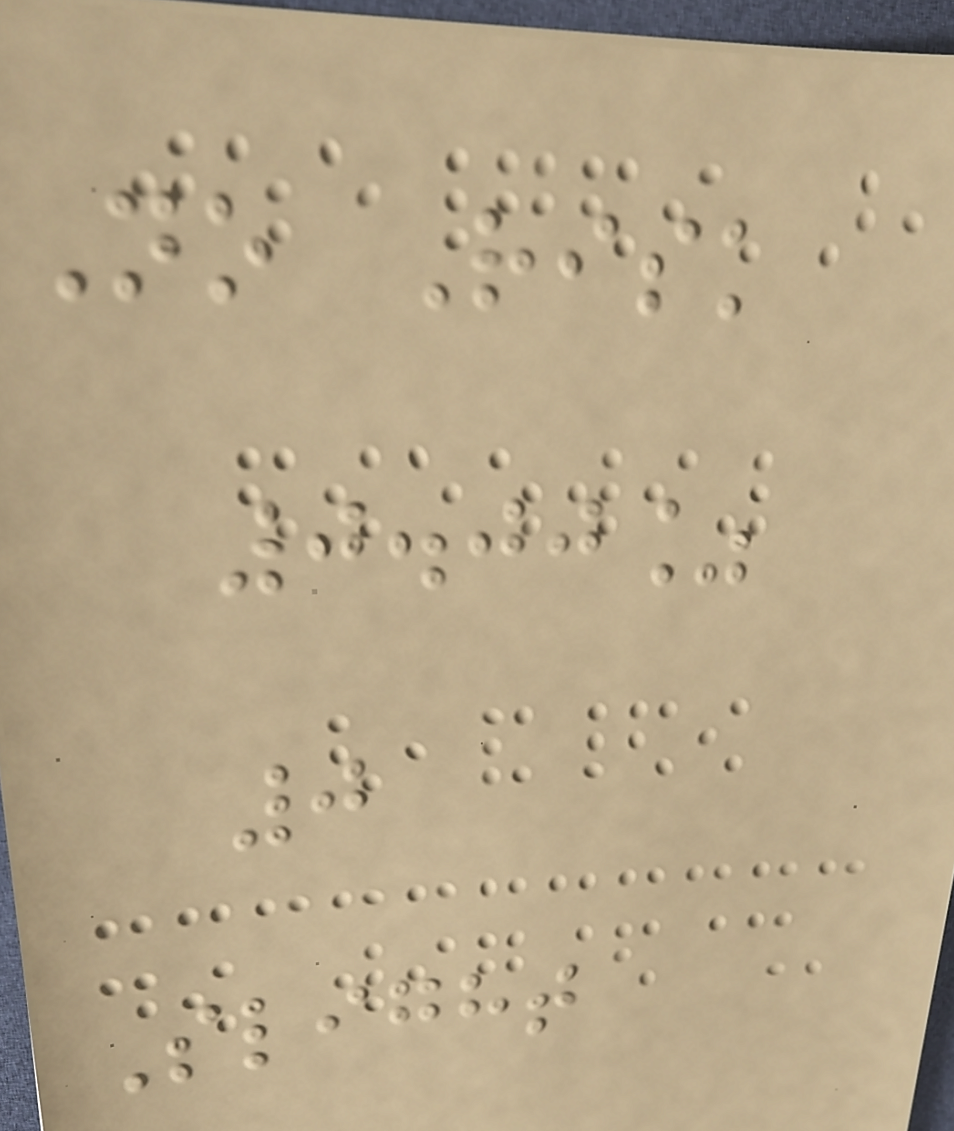No Risk
0.00%
0
Slight
